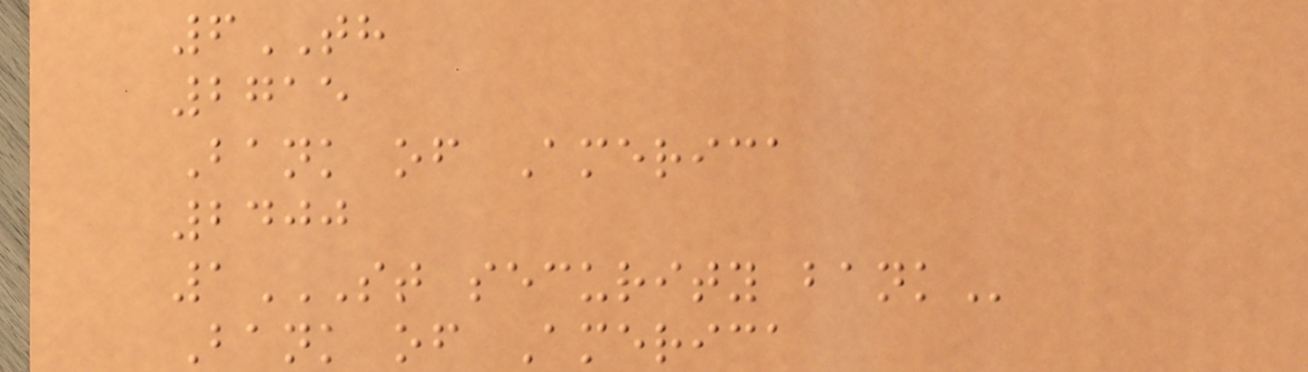6TH
2715
Bank of America
2400
1ST SECURITY BANK
Bank of America
